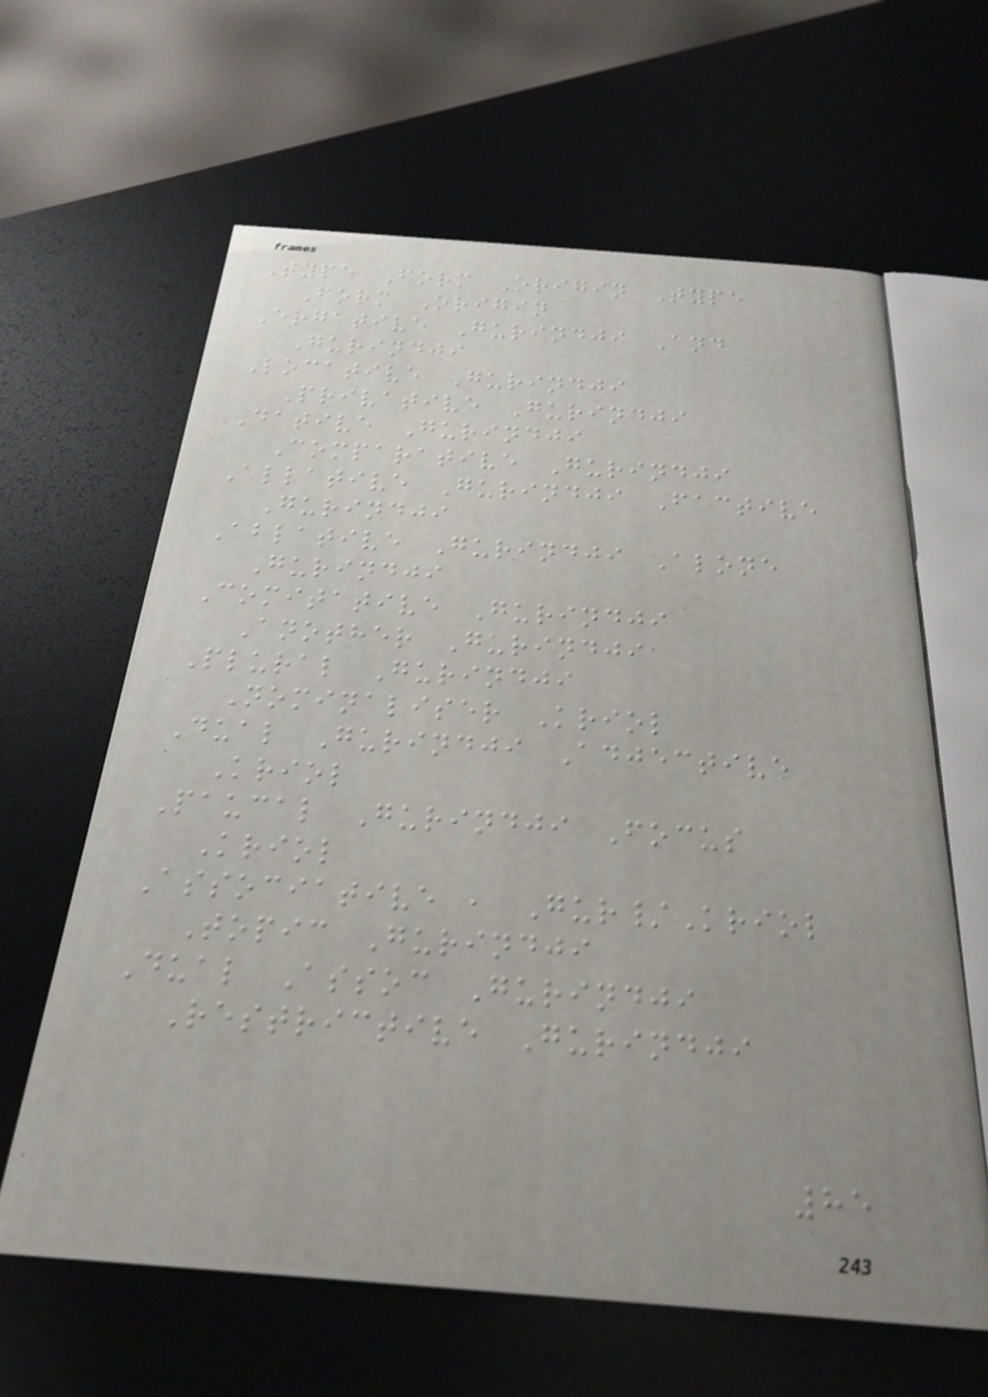Type Form Origin Type
Form Origin
Ergative Gurindji And
Gurindji
Locative Gurindji
Privative Gurindji
Dative Gurindji
Comparative Gurindji
Allative Gurindji Factive
Gurindji
Ablative Gurindji Alone
Gurindji
Comitative Gurindji
Another Gurindji
Plural Gurindji
Nominaliser Kriol
Dual Gurindji Adjective
Kriol
Paucal Gurindji Focus
Kriol
Associative , Gur/Kriol
Topic Gurindji
Dual Assoc Gurindji
Restrictive Gurindji
85
